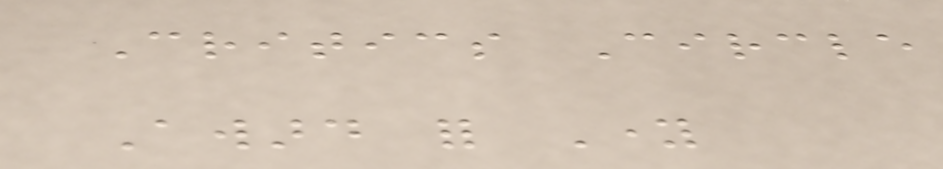Critics Circle
Award for Young
